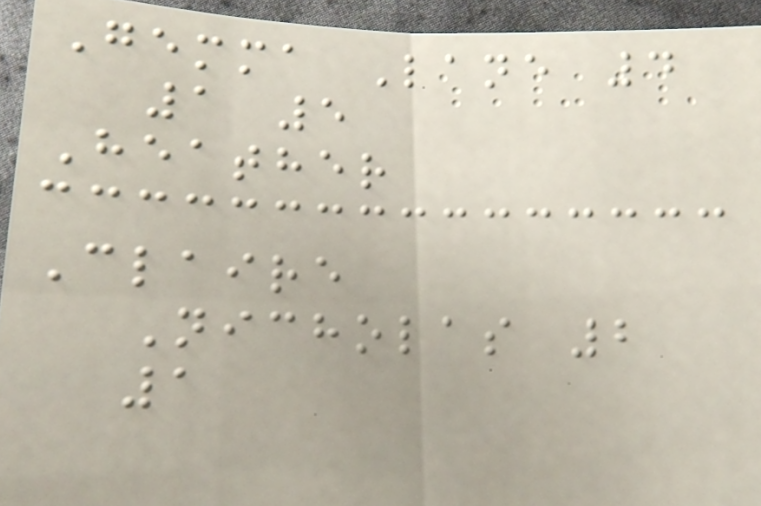Gemma Lane 4
1 5
Heather
Claire
Nicholas 2
1
